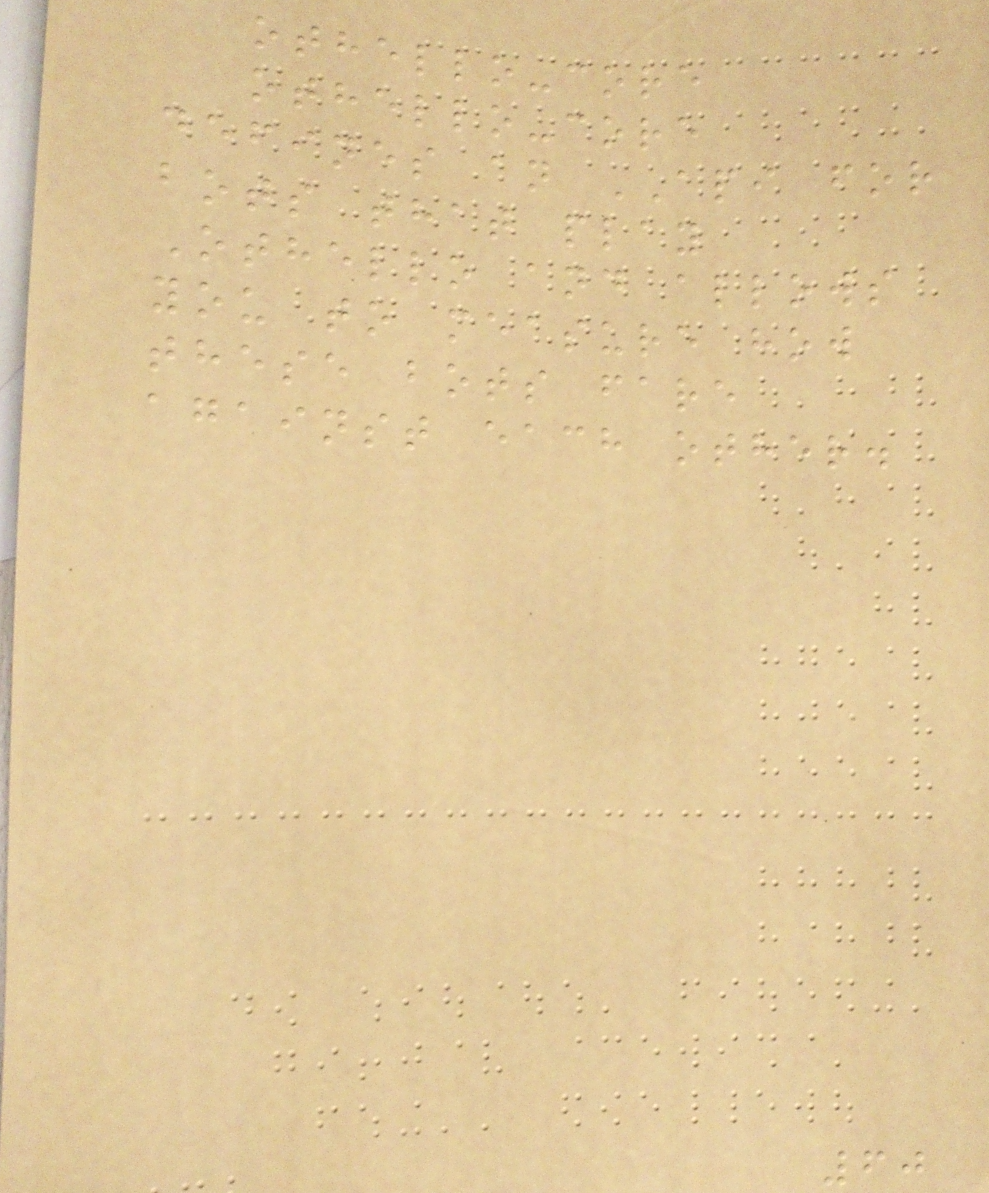othello-core
othello-core
defines an API for
bots that play
Othello and allows
you to measure how
these bots fare
against each other.
60
